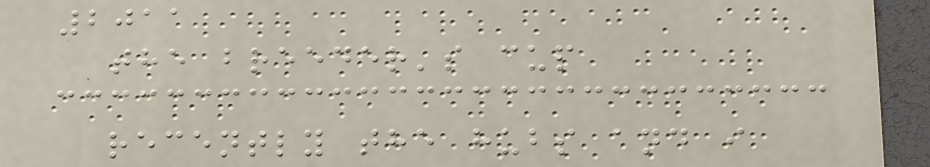2011
the breeder's cup
recently the hubs and i
